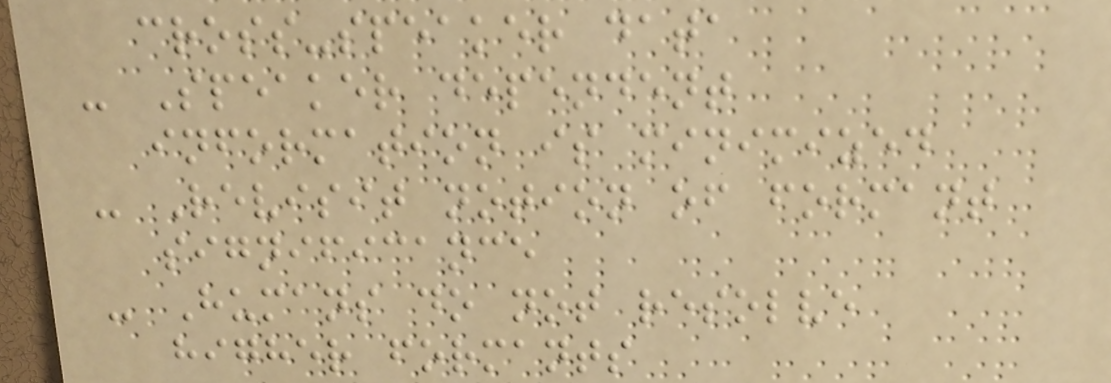cross-speaker data
- Speaker dependent
information is minimized
- Revisit notion of formant
significance
- Humans do not resolve
higher formants
